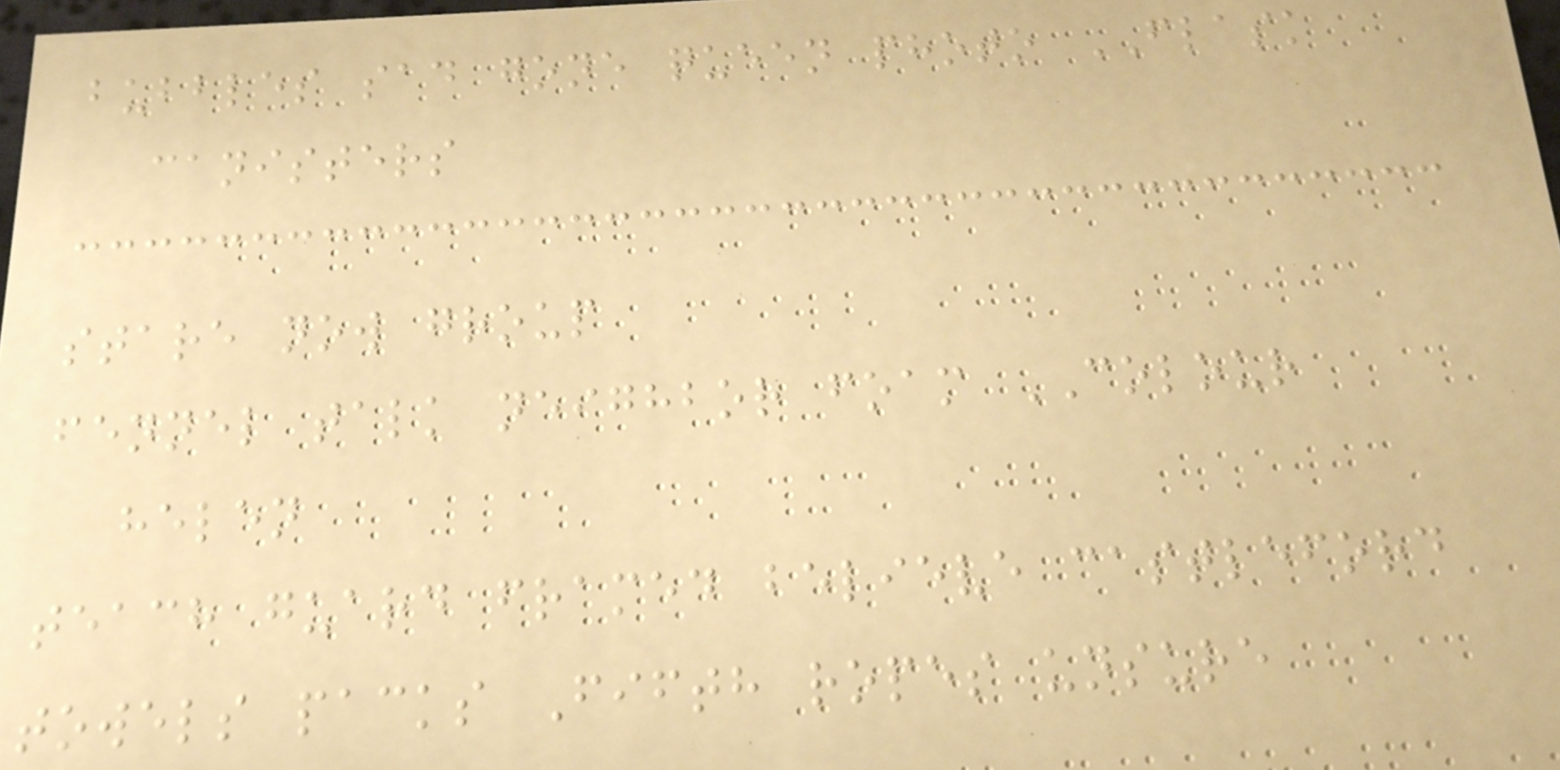bubbles sad gone queen photo FLASK
canisters
stare now group
fennel talk neighbor foam COLOUR
helen
teach guard framed believe castleford
towels packs Fifth ropes unsure
